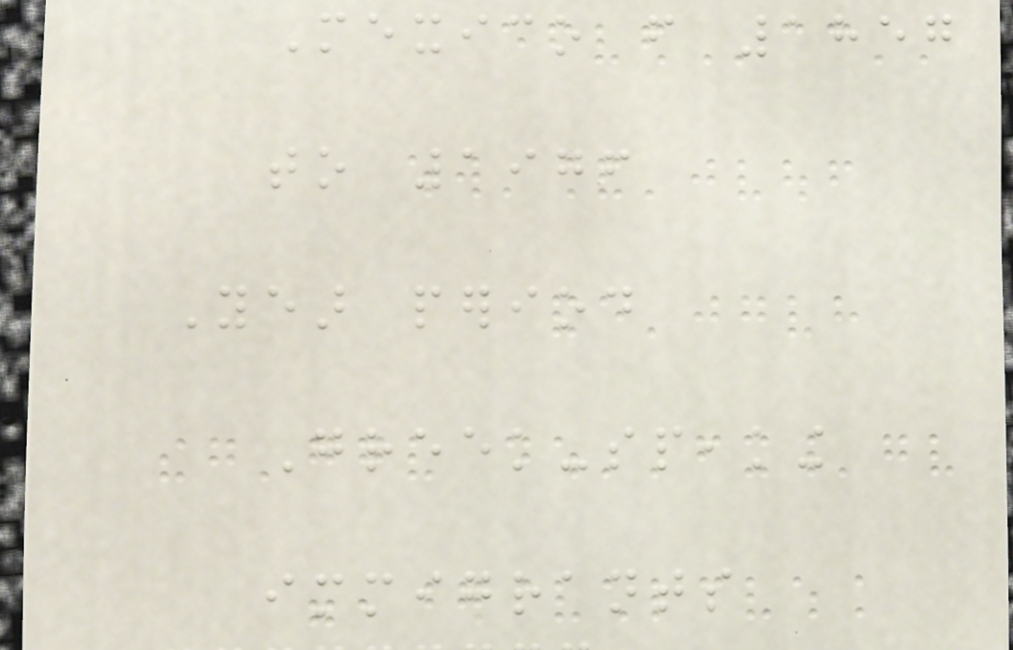Mexico from 1857
to 1976
Year period
Greek-speaking
immigrants
